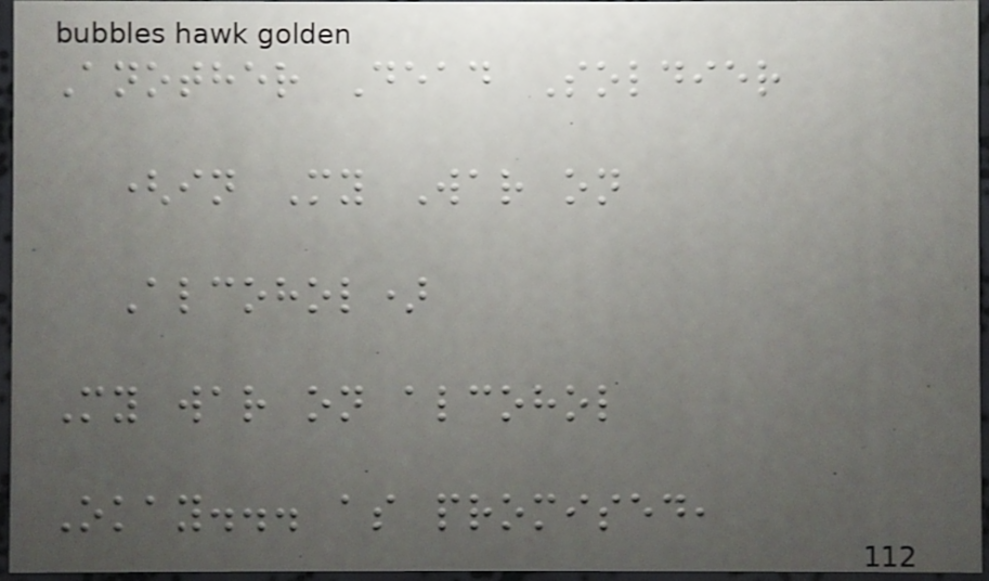Another Dead Soldier
(in My War on
Alcohol)
My war on alcohol
Okay... as promised,
